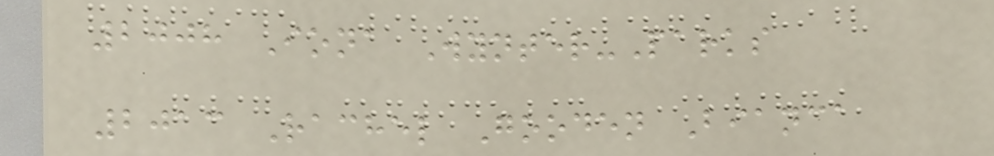2008 Iona Wynter-Parks
2013 Rachel Gooden Bianca
